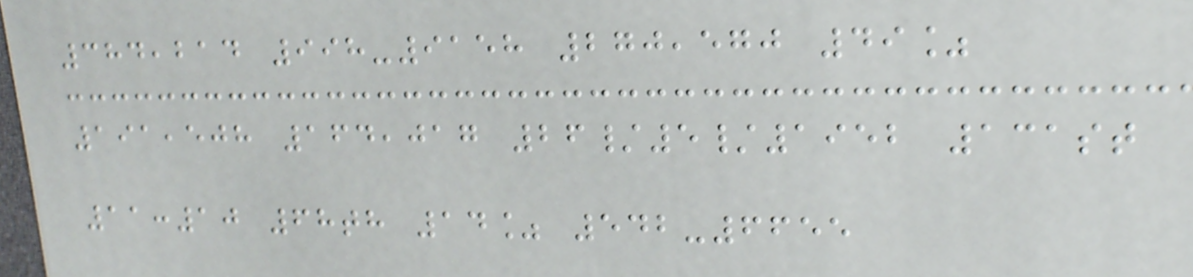384,214 998-9158 270,570 49%
191,508 164,017 26/5/1952 131st
11:10 68th 14% 542-6655
